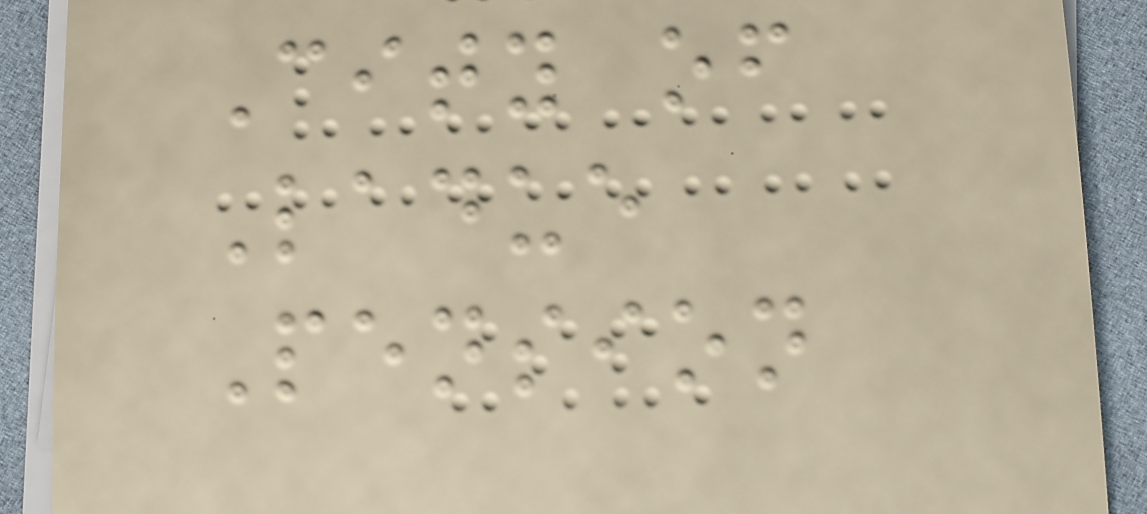City of
Ladue
Pension
